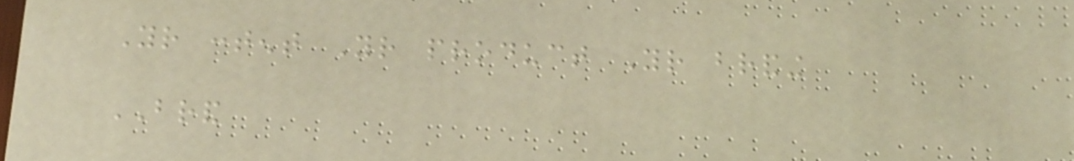Your content Your product Your branding
BRAND
